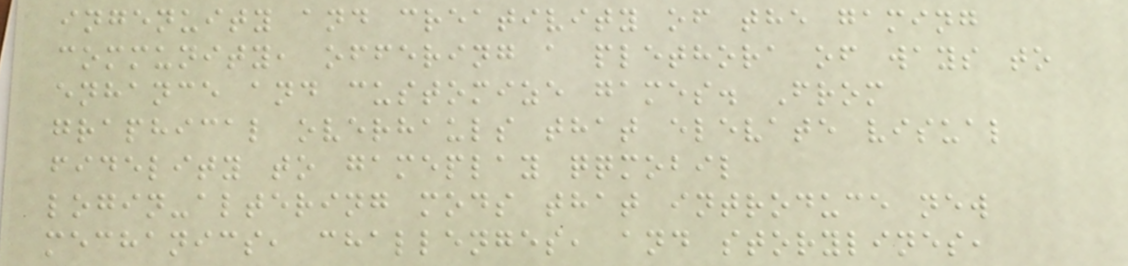ingenuity and creativity of the gaming
community, offering a plethora of ways to
enhance and customize games. From
graphical overhauls that elevate visual
fidelity to gameplay qqmobil
login-altering mods that introduce new
mechanics, challenges, and storylines,
